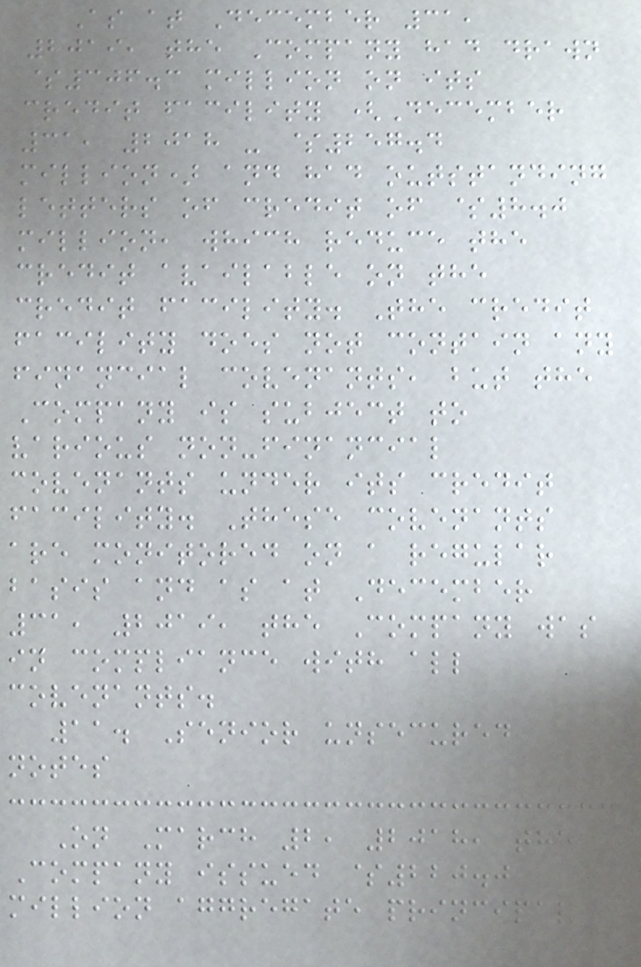As at December 31,
2019, the Company had drawn
$306.3 million on its
credit facility (December
31, 2018 - $257.4
million) and had outstanding
letters of credit of $8.0
million, which reduce the
credit available on the
credit facility. The credit
facility does not contain any
financial covenants, but the
Company is subject to
various non-financial
covenants under its credit
facility. These covenants
are monitored on a regular
basis and as at December
31, 2019, the Company was
in compliance with all
covenants.
11. Senior unsecured
notes
On March 2, 2018, the
Company issued $220.0
million aggregate principal
